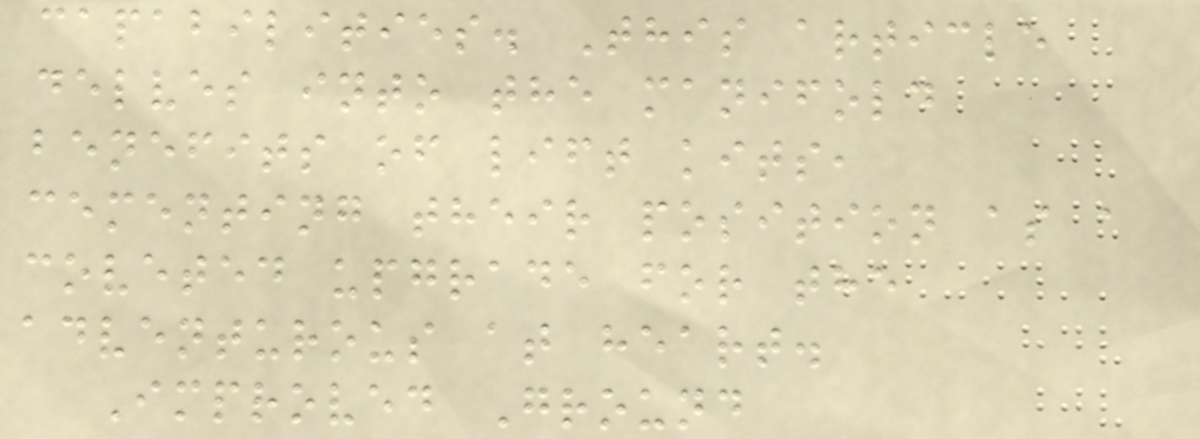capabilities. This article
delves into the manifold
benefits of lift kits,
cementing their position as a
coveted upgrade for the
adventurous at heart.
Improved Ground
